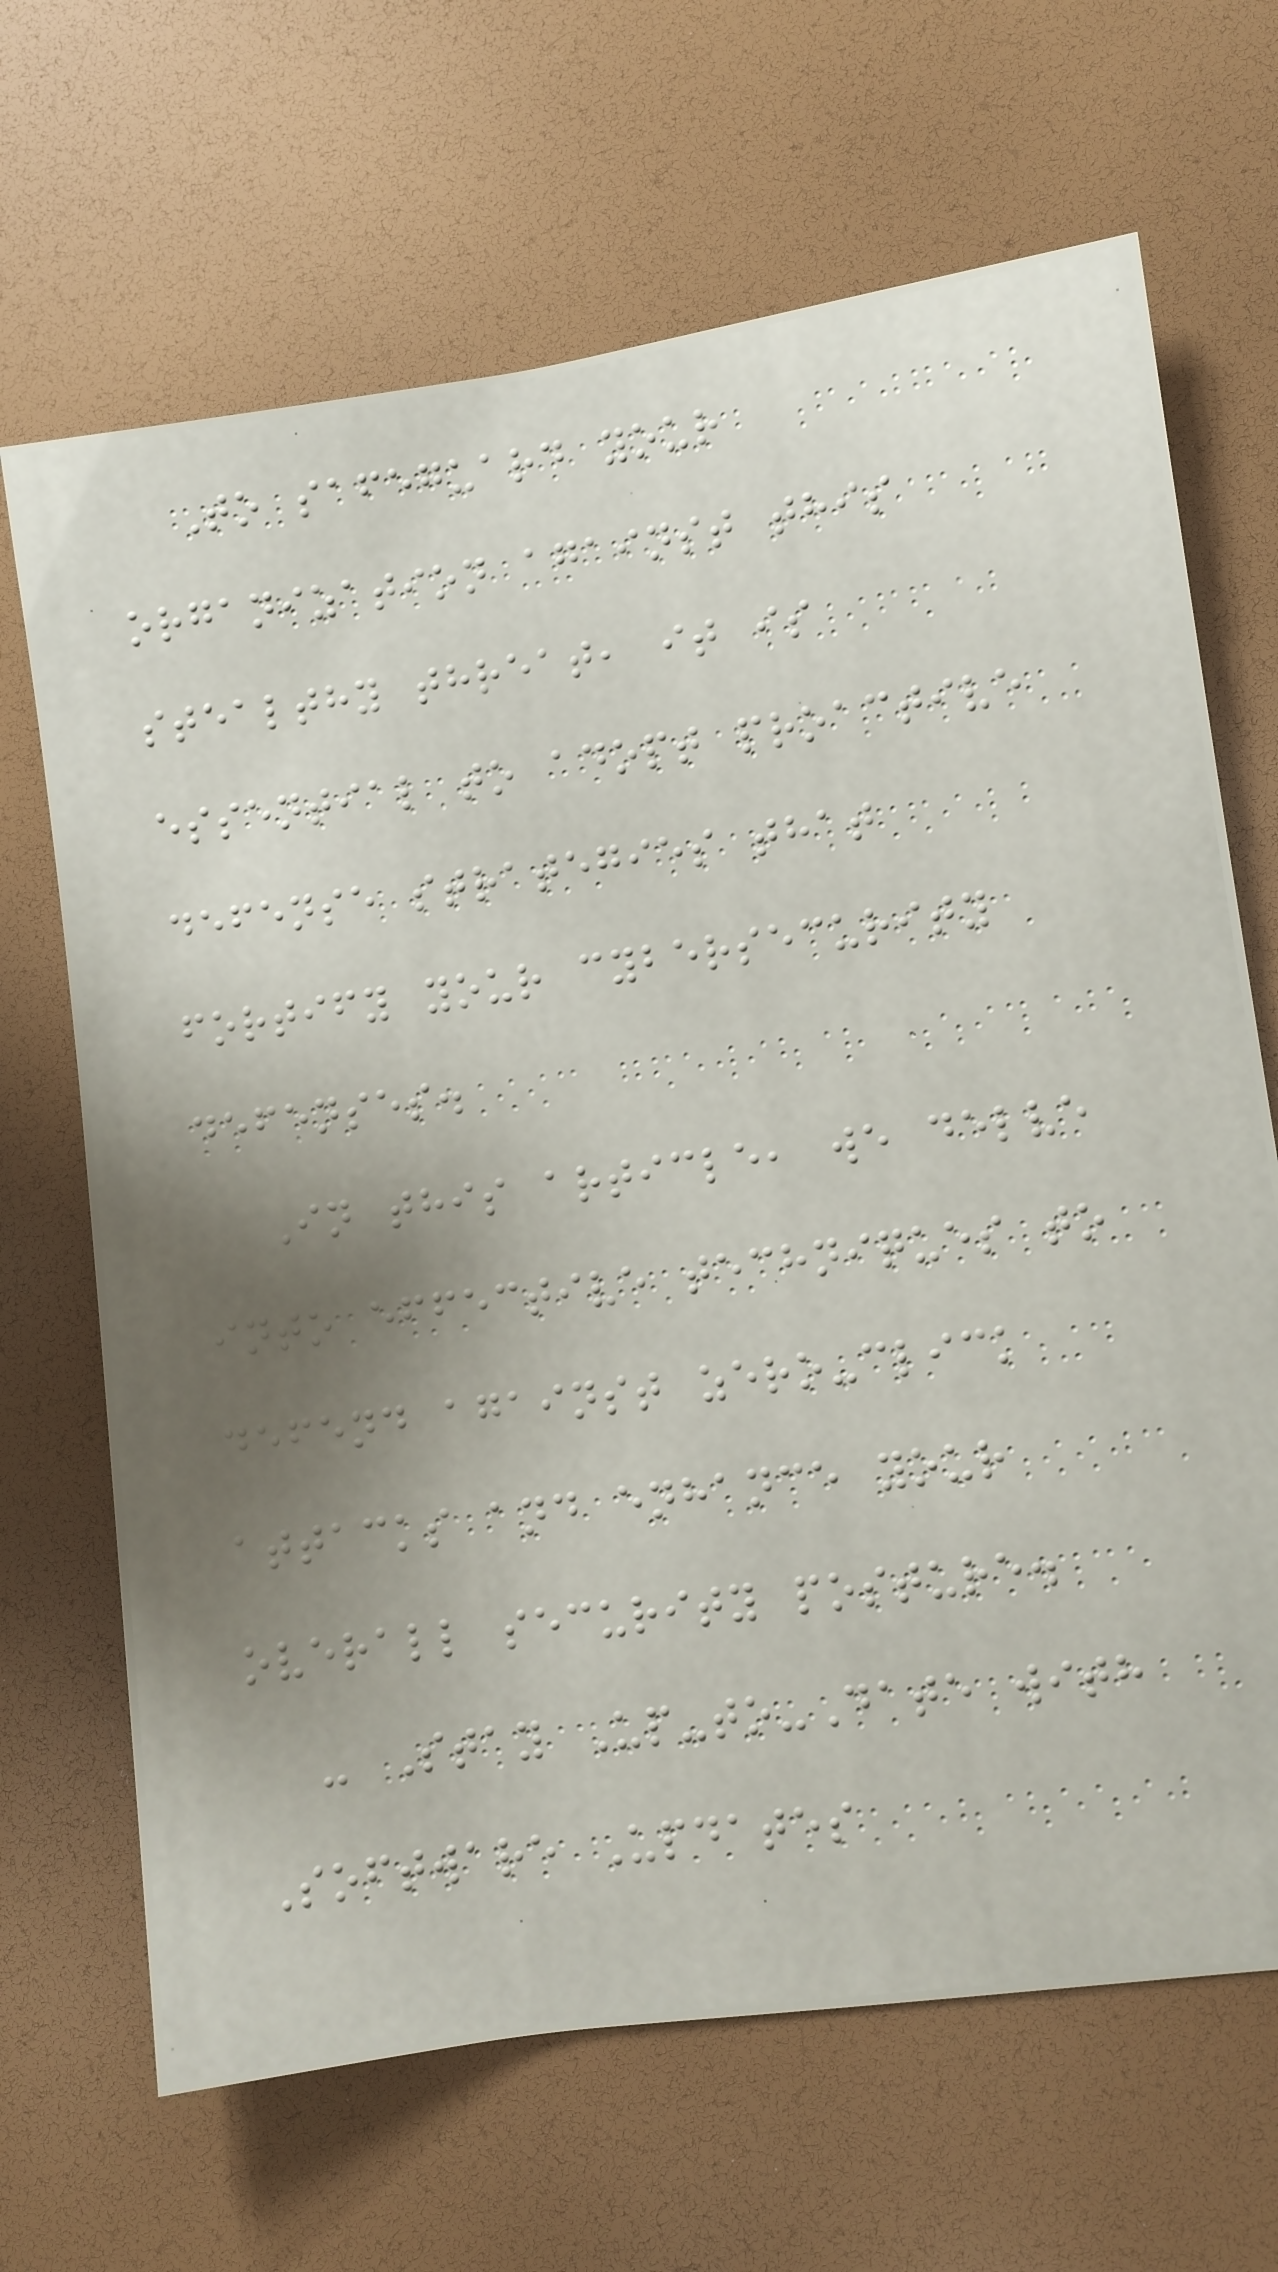To safeguard your
organization against this
stealthy threat, it is
essential to adopt proactive
defense strategies that
fortify your cybersecurity
defenses.
In this article, we delve
into effective techniques to
defend against zero-click
attacks and enhance your
overall security posture.
- Stay Up-to-Date with
Software Updates
